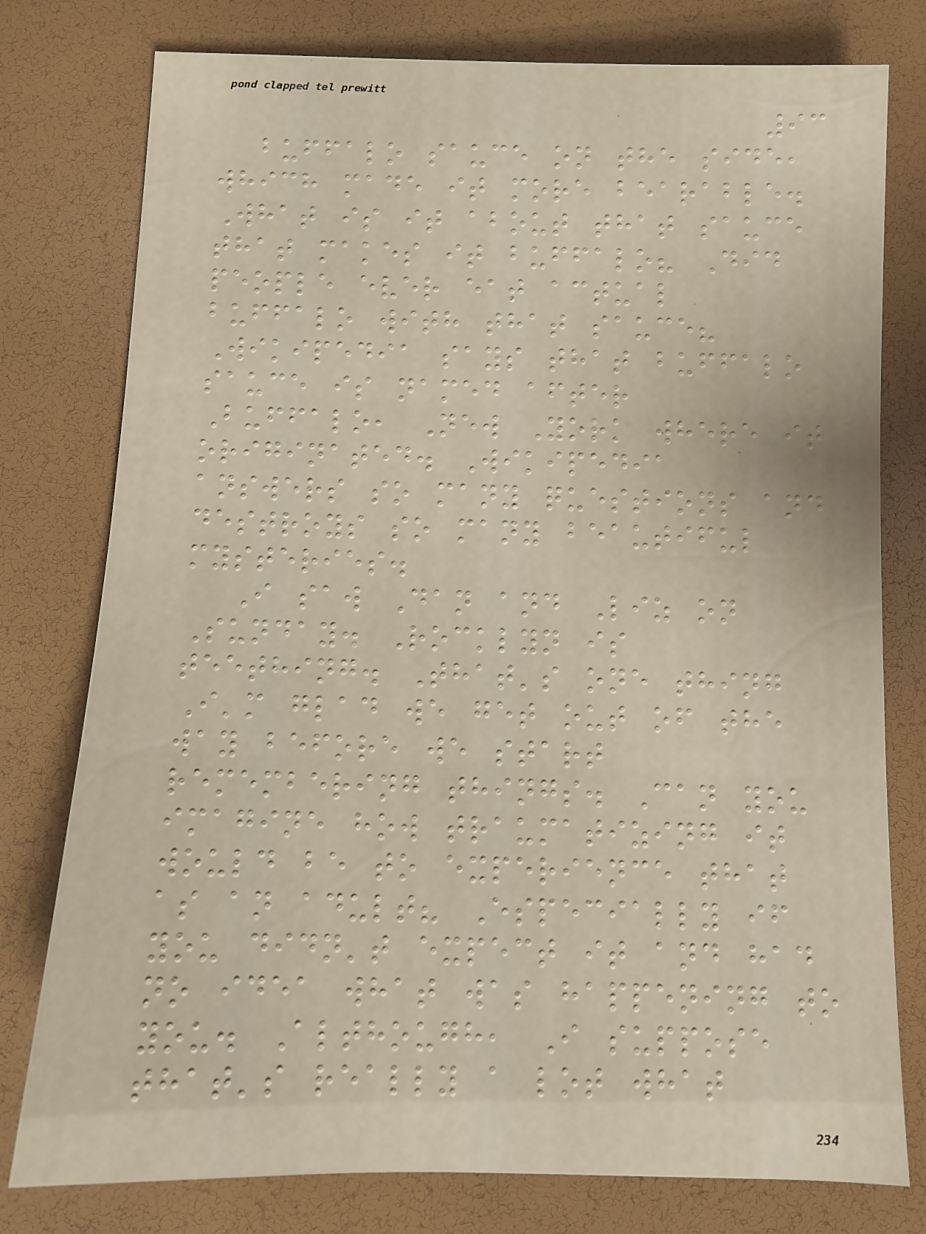93
buffalo sauce on the side,
which made it more bearable.
What is it about that sauce
that makes it buffalo? Did
people ever eat actual
buffalo with that sauce?
Wikipedia says that buffalo
sauce is named after
Buffalo, New York where it
originated. Wikipedia
answers so many questions and
destroys so many beautiful
mysteries.
I saw Dan and Liz on
Sunday. Rocklyn is
teething. That's one thing
I'm glad we get out of the
way before we start
remembering things. Can you
imagine how traumatizing it
would be to experience that
as an adult? Especially if
you didn't expect it and had
no idea what was happening to
you. Although, I suppose
that's really a lot what
